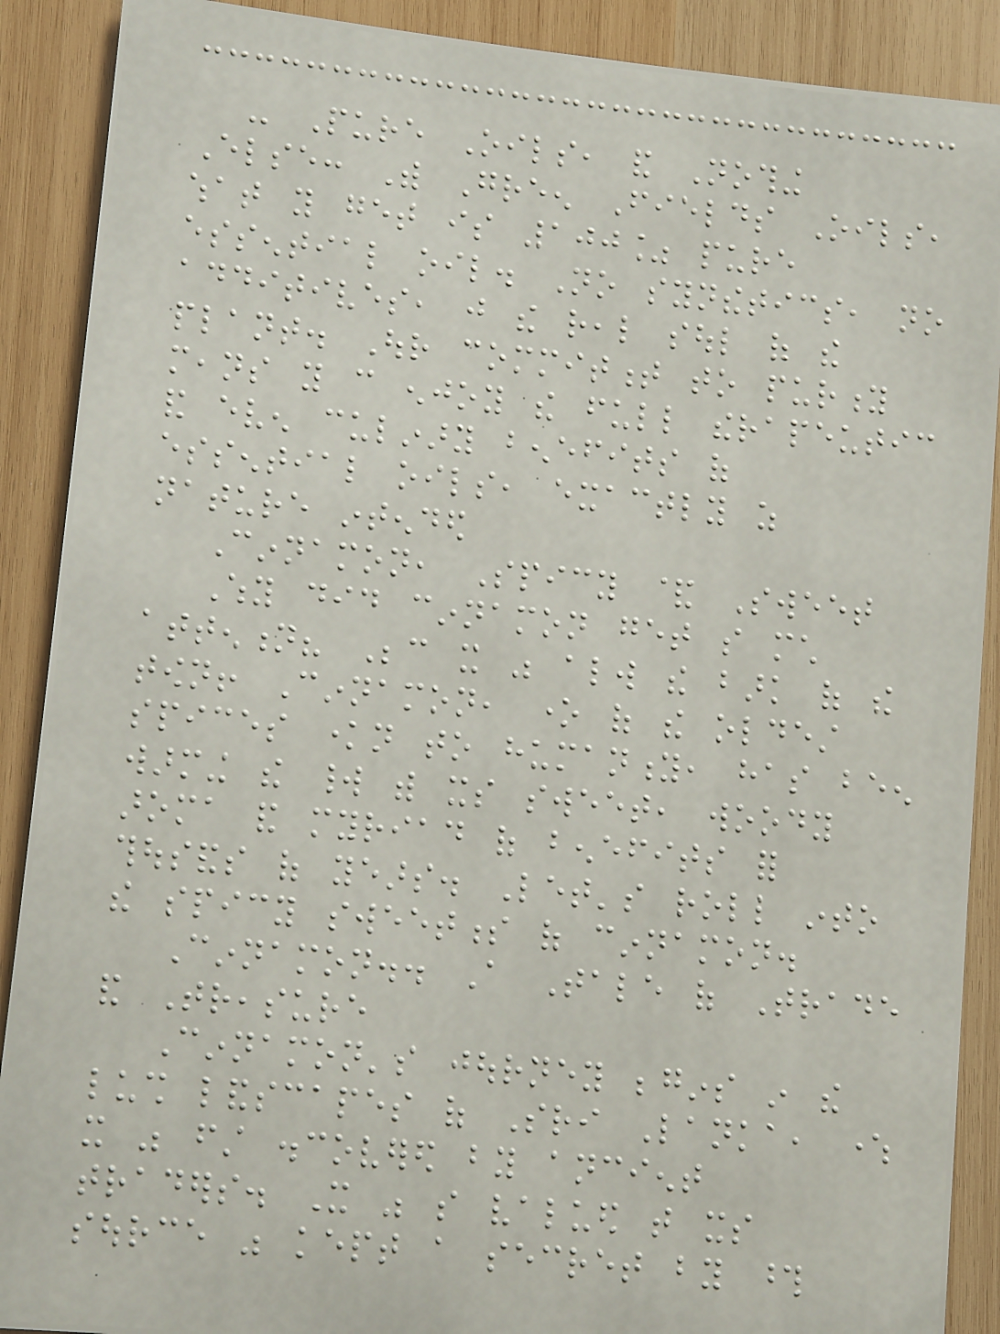- Pure Oils, and Nothing
Else: With Green Fields Oils,
what you get is 100% pure
essential oil. No synthetics, no
additives, just the real soul of the
plant. Our commitment to purity
means you can enjoy the full therapeutic
and even culinary benefits of
essential oils, exactly as
nature intended
Cinnamon, Spicy & Sweet
Why did cinnamon get so much
attention? Because it was always the bark of the
town! Cinnamon, one of the oldest
spices known to humanity, has been
warming the world with its sweet, woody
aroma and myriad of benefits for
thousands of years. Let's roll into
the spicy sweetness of cinnamon.
Cinnamon.. A Tale of Trade
and Treasure
Cinnamon's journey begins in the
lush landscapes of Sri Lanka, where
it was first discovered by ancient
traders. It was so valued that its
source was kept a secret by those
